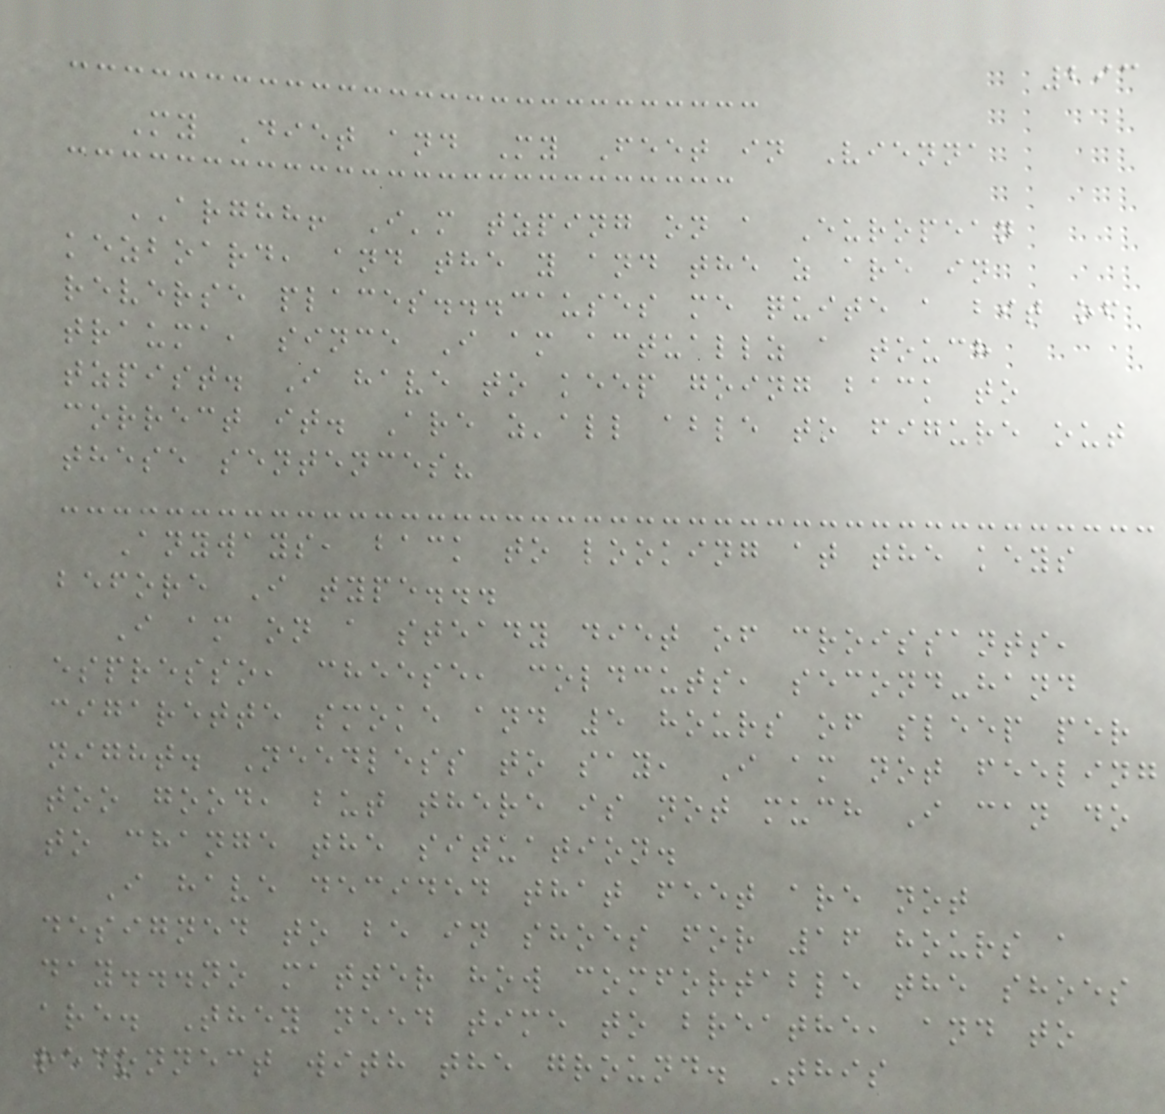293
My Diet and My Feet in Vienna
ARGHH! I'm tzping on a European
kezboard, and the y and the z are in
reverse places...causes me quite a bit of
trauma, since I am actuallz a touch
tzpist. I have to keep going back to
correct it. Are z'all able to figure out
these sentences?
Anyways, back to looking at the keys
before I type...
I am on a steady diet of croissants,
espresso, cheese, coldcuts, second-hand
cigarette smoke and 5 hours of sleep per
night. Needless to say, I am not feeling
too good, but there is not much I can do
to change the situation.
I have decided that feet are not
designed to be in shoes for 16 hours a
day...no matter how comfortable the shoes
are. They need time to breathe, and to
reconnect with the ground. This
